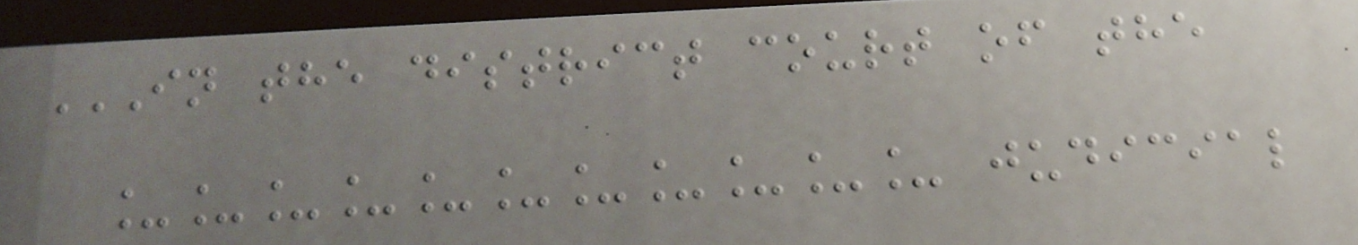IN THE DISTRICT COURT OF THE
___________ JUDICIAL
